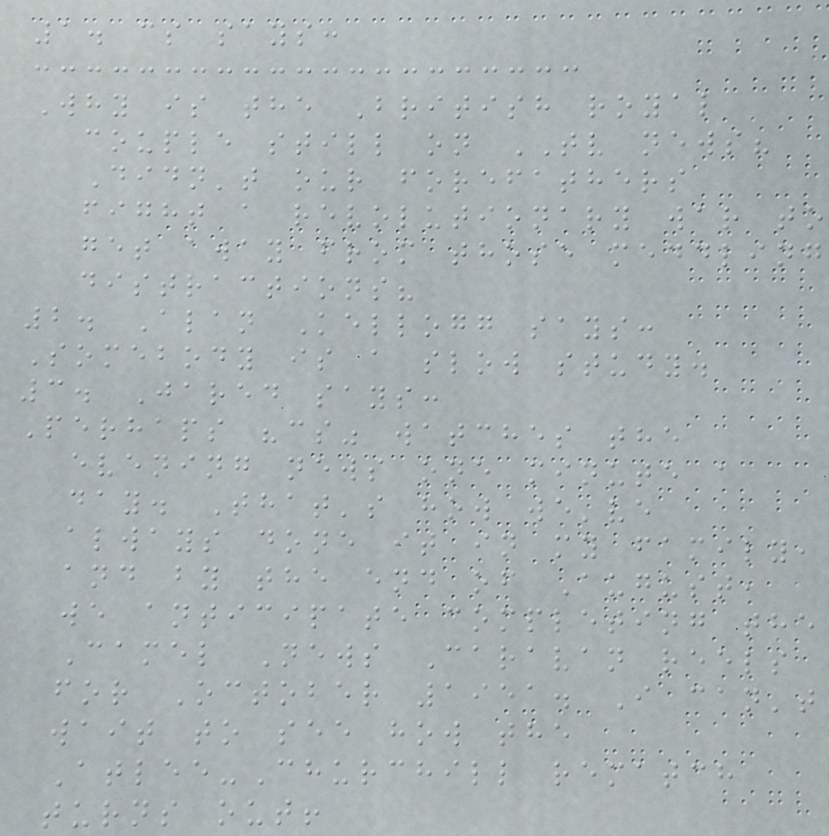1. cs says:
Why is the British royal
couple still on TV news?
Didn't our forefathers
fight a revolutionary war to
get away from those meddling
distractions?
2. Alan Kellogg says:
Somebody is a slow study.
3. Jared says:
Perhaps "cs" watches the
evening news one minute a
day. That's how we've
always done it in my family,
and by the end of August,
we anticipate completing the
Camel News Caravan reels
for October 1951. I can't
wait to see how the
Atlee-Churchill rematch
turns out!
